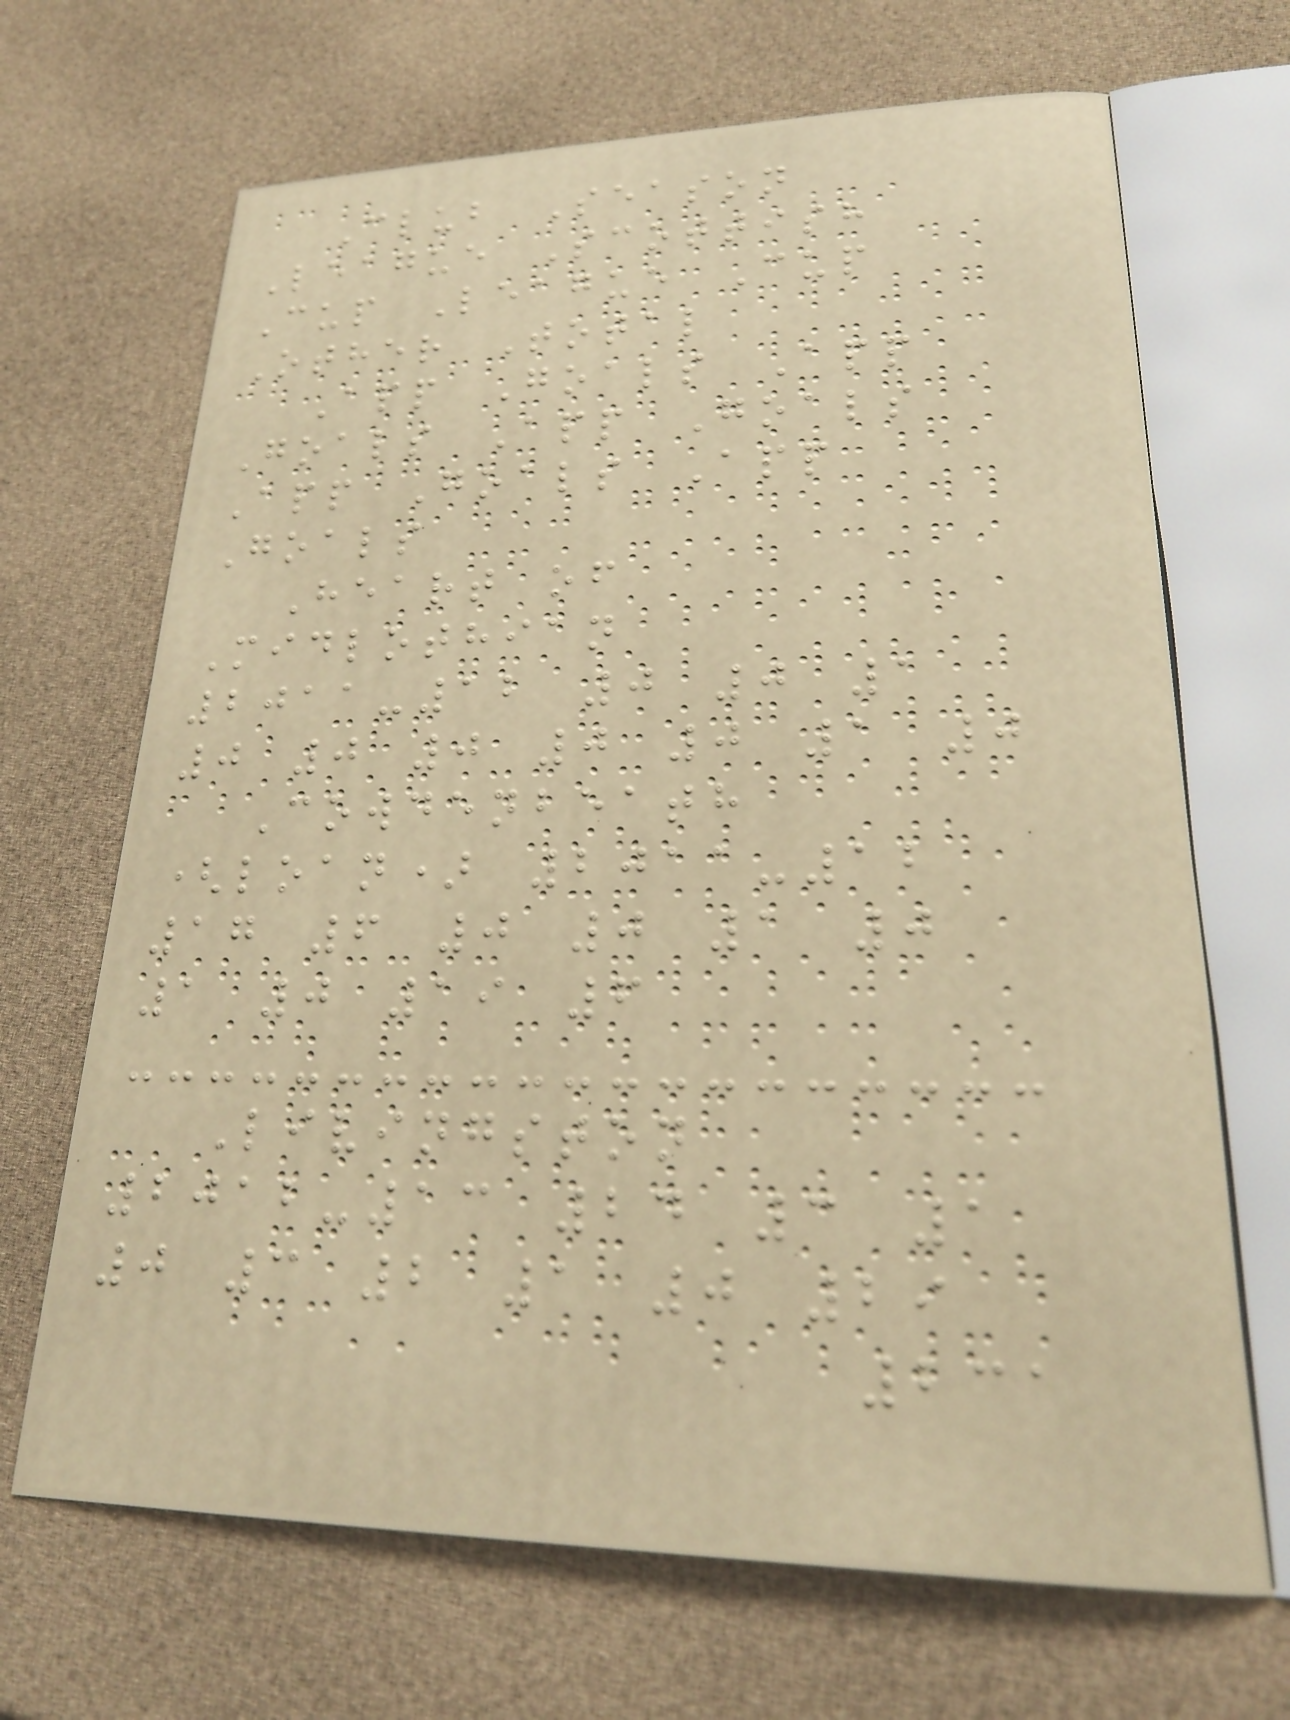Club Season
League Scottish
Cup League Cup
Other Total
App Goals App
Goals App Goals
App Goals App
Goals
Heart of
Midlothian
2011-12 0 0 1
0 0 0 0 0 1 0
Cowdenbeath
(loan) 2011-12
17 6 0 0 1 0
1 0 19 6
Livingston
2012-13 24 3 1
0 3 2 1 0 29
231
